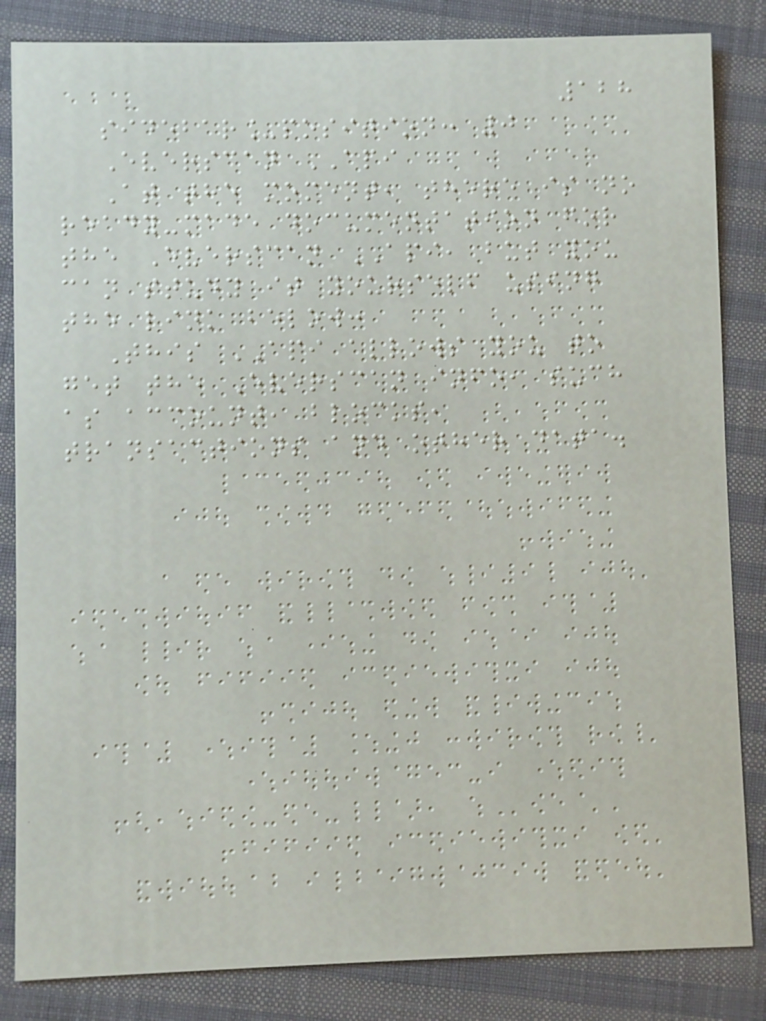128
sidebar_position: 0
Everscan API
At the moment, there is no
ready-made documentation for
the Everscan API, but you
can study it yourself using
the link below:
This API allows you to
get the Everscan info, such
as account, blocks,
transactions and other data.
